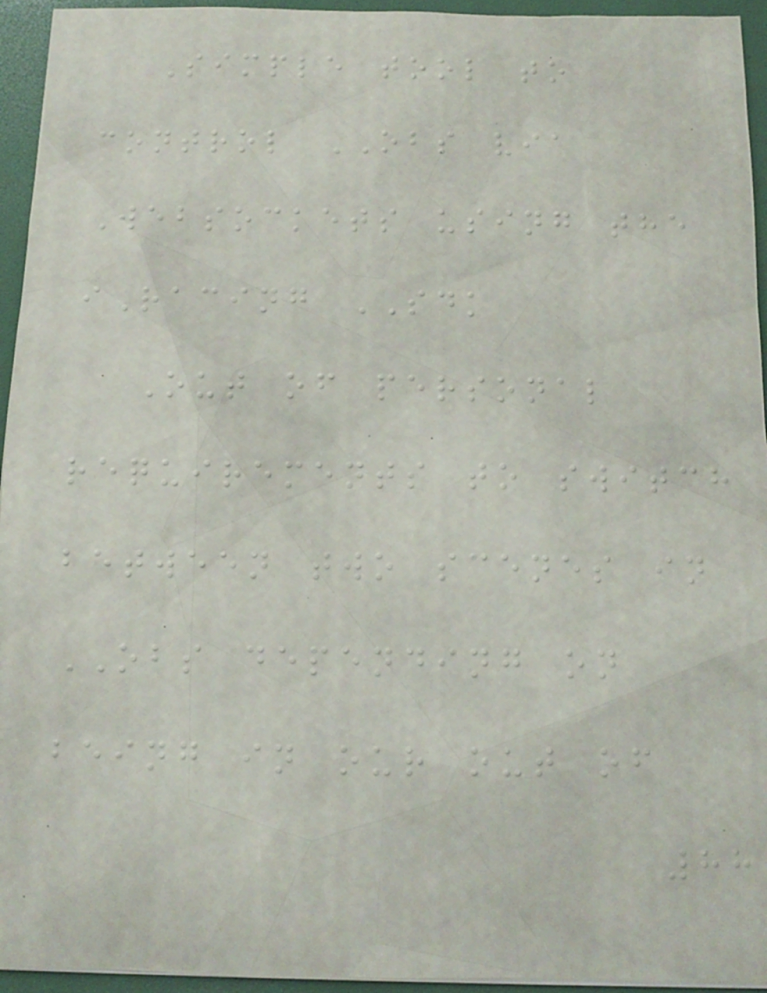Simple tool to
control OBS via
Websockets using the
iRacing SDK
Out of personal
requirements to switch
between two scenes in
OBS depending on
being in our out of
88
